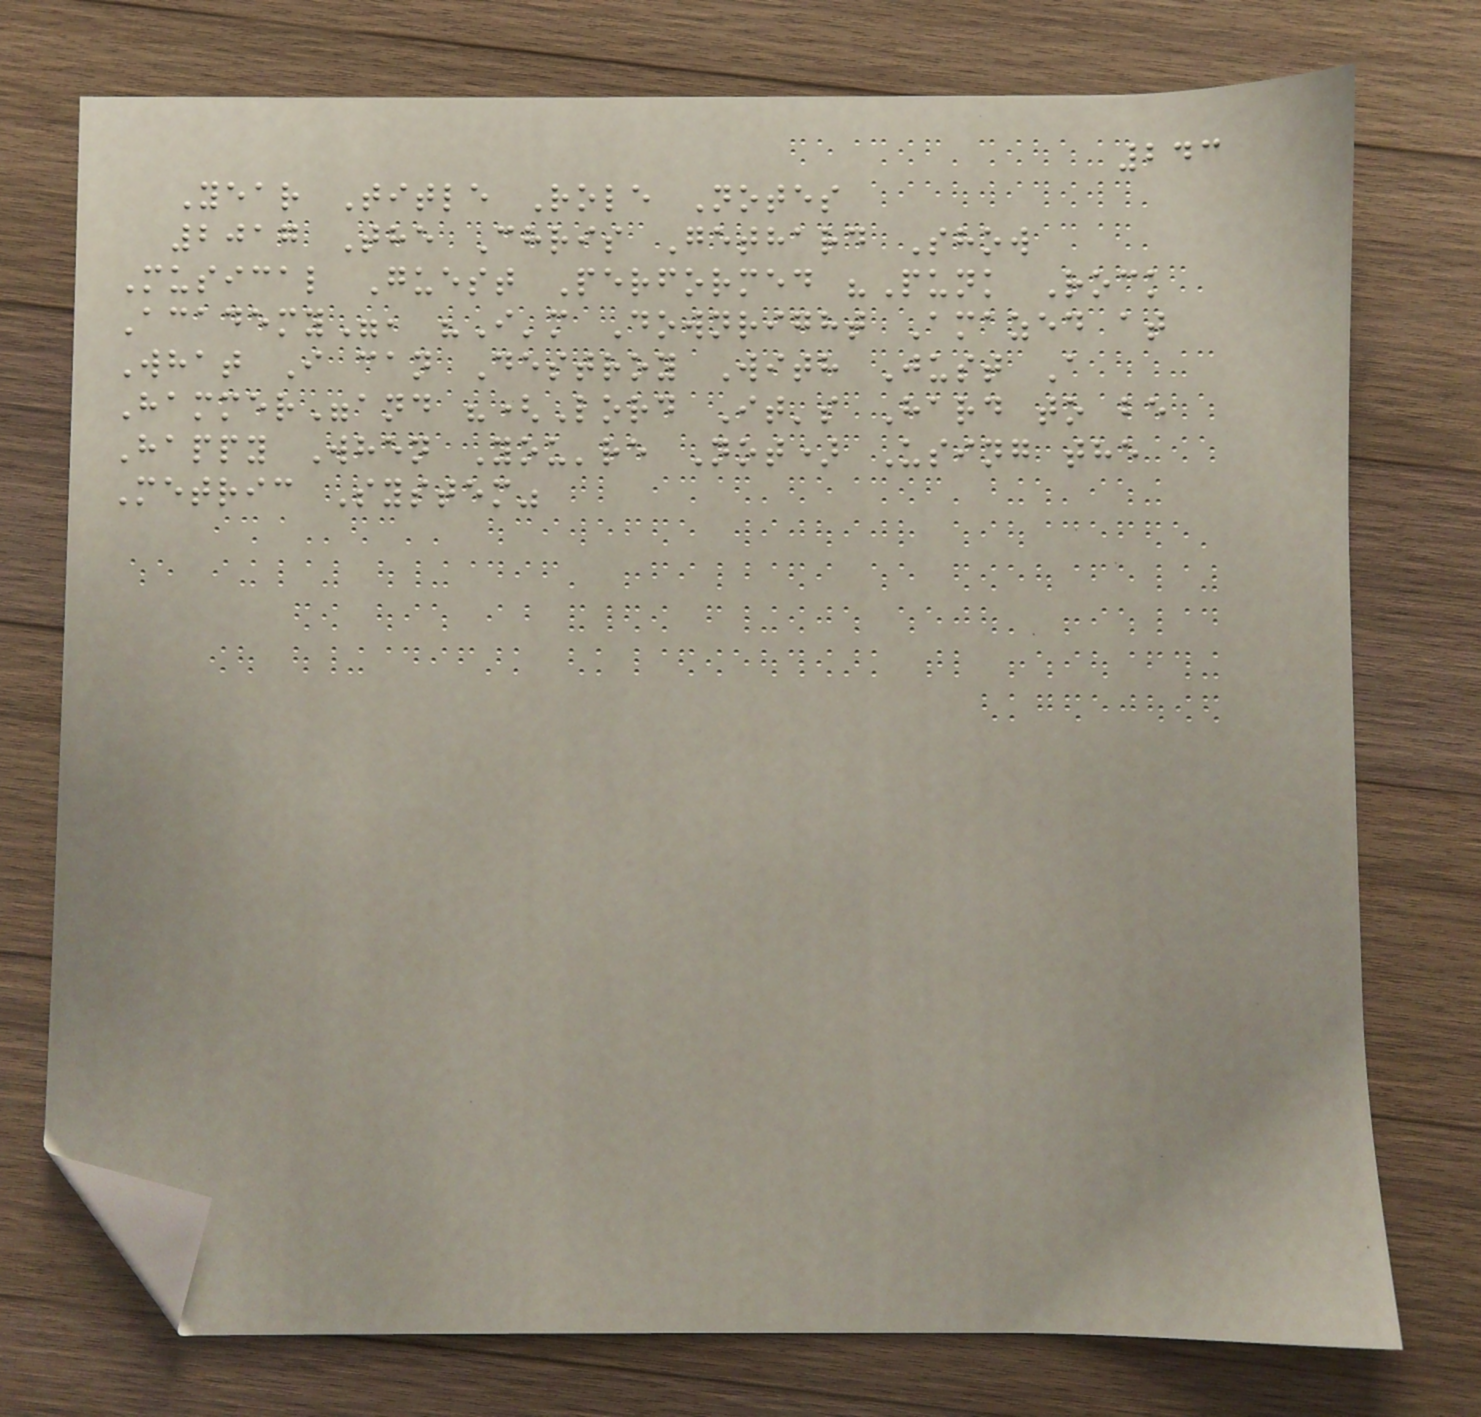243
Year Title Role Notes
2017 The Chris Gethard Show
Musical Guest Performed "Punk Rock
Academy", "I'm Downright Amazed at
What I can Destroy With Just A
Hammer"and "(Lord It's Hard to be
Happy When You're Not) Using the
Metric System"
